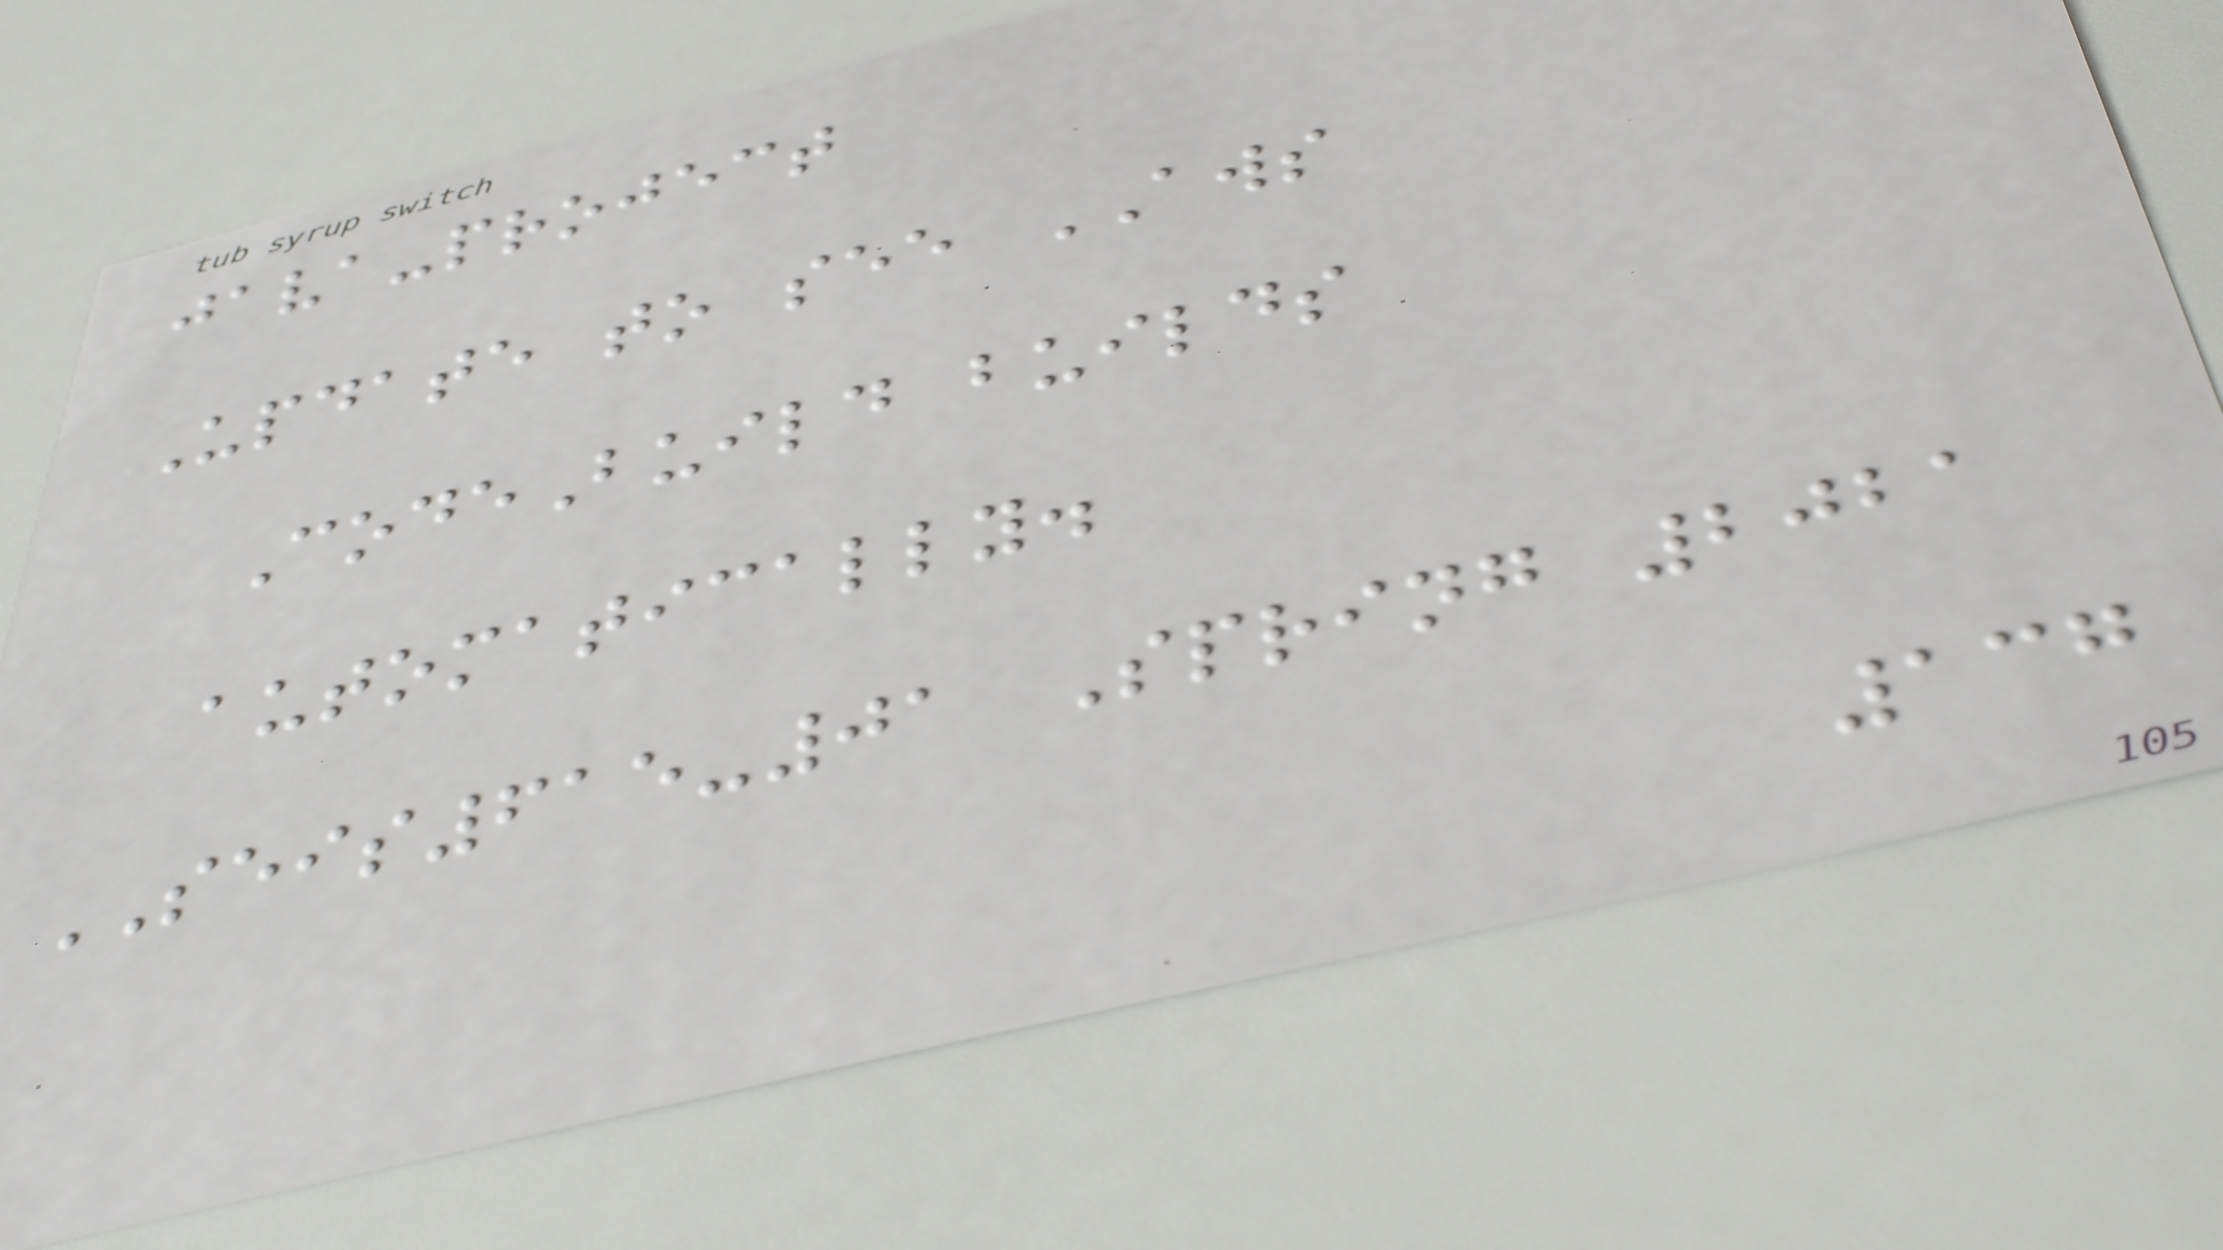java-project
Update to see AWS
CodeBuild builds
automatically.
SEIS615-01 Spring 2021
137
